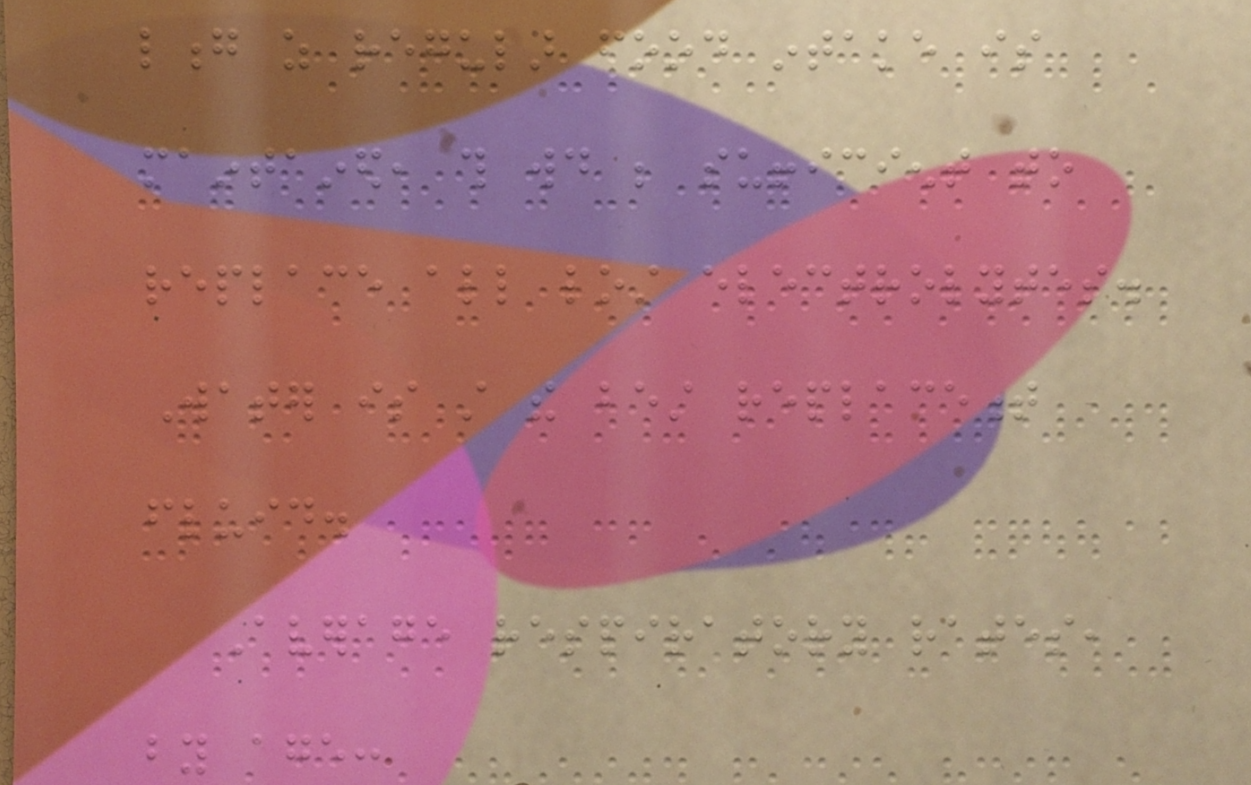long as regular food intake is
maintained, this would be sufficient to
replace all lost electrolytes.
Water is still the best replacement
fluid.
Average respiratory rates,
by age:
